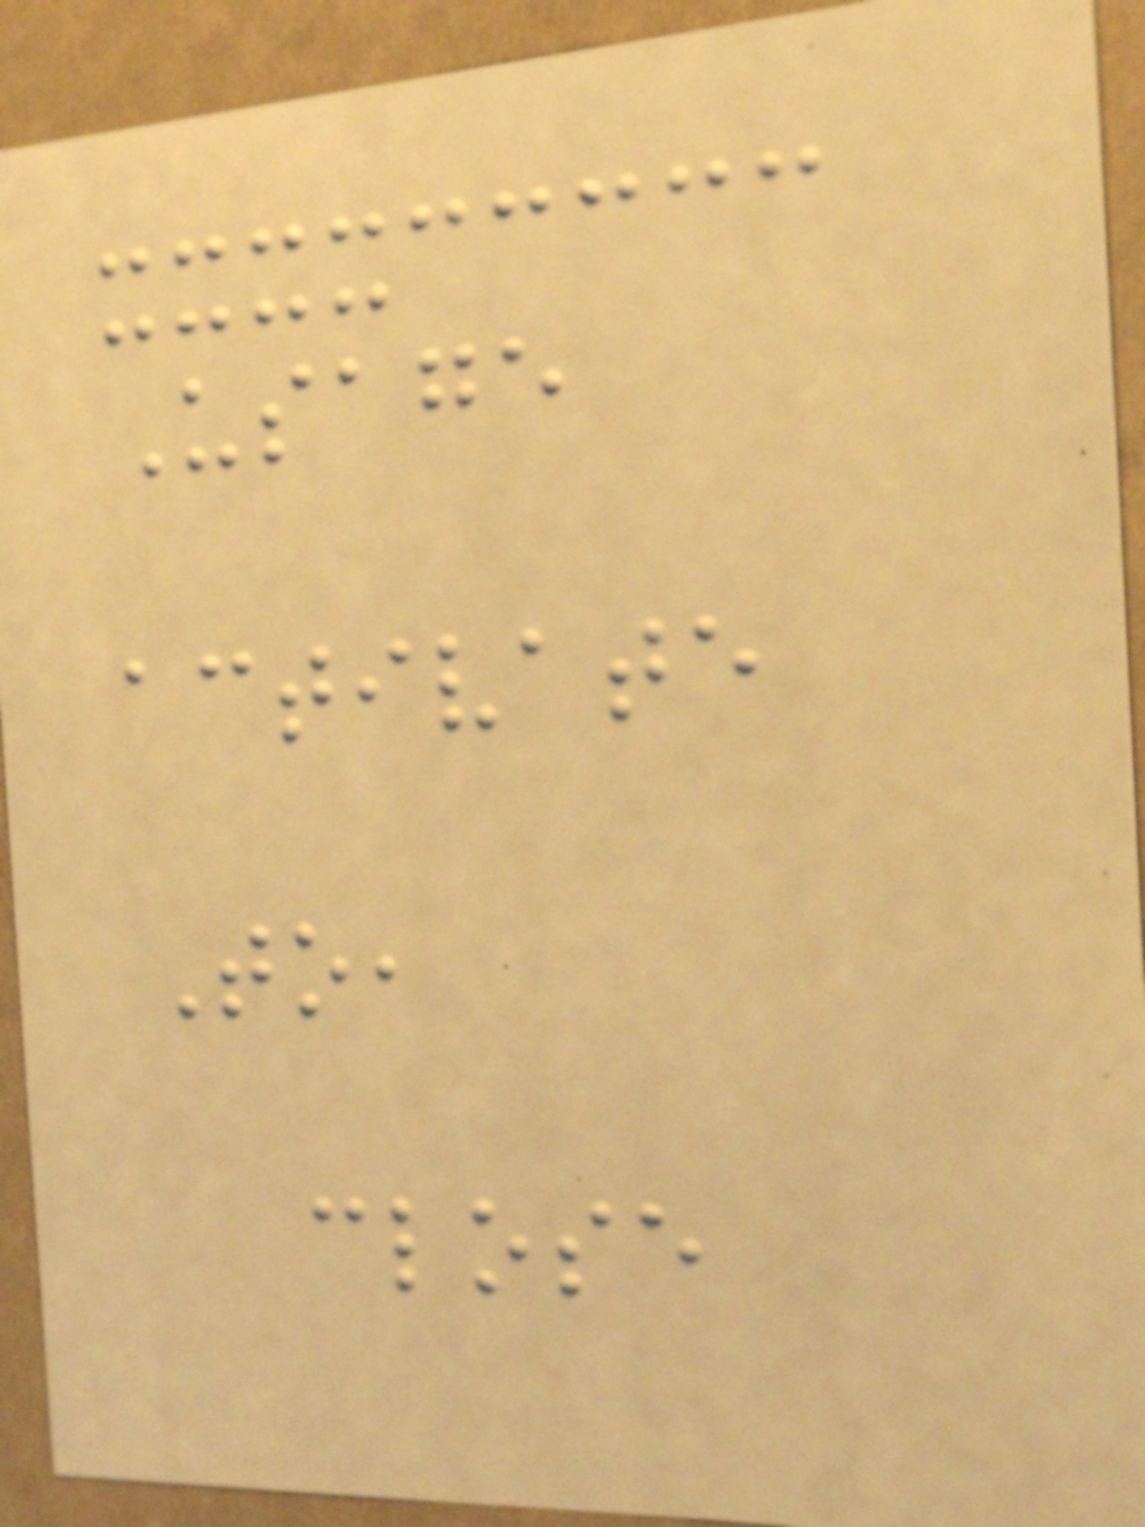Usage
activate
To,
close
